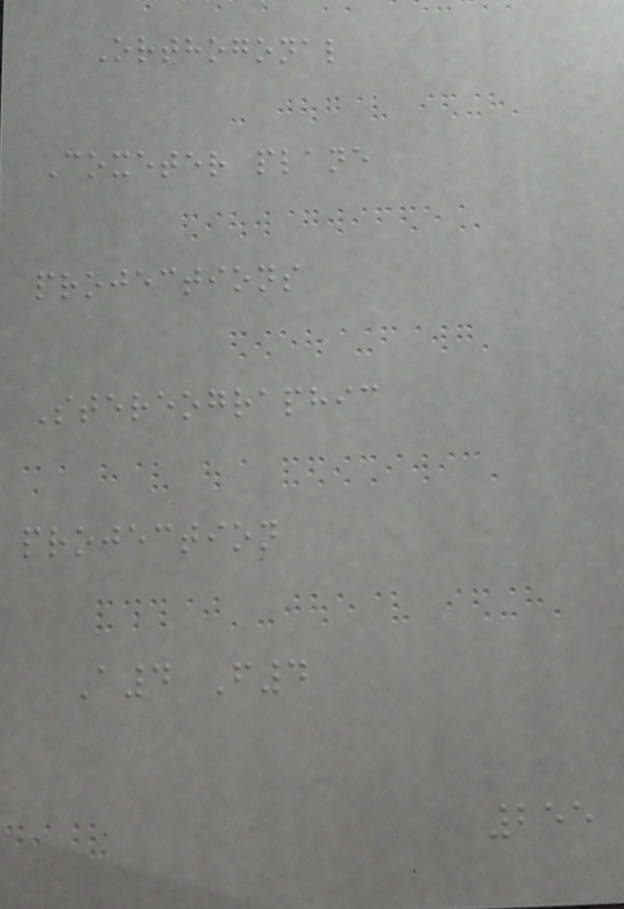Orthogonal
Coxeter plane
projections
Stereographic
projection
A4 F4
255
